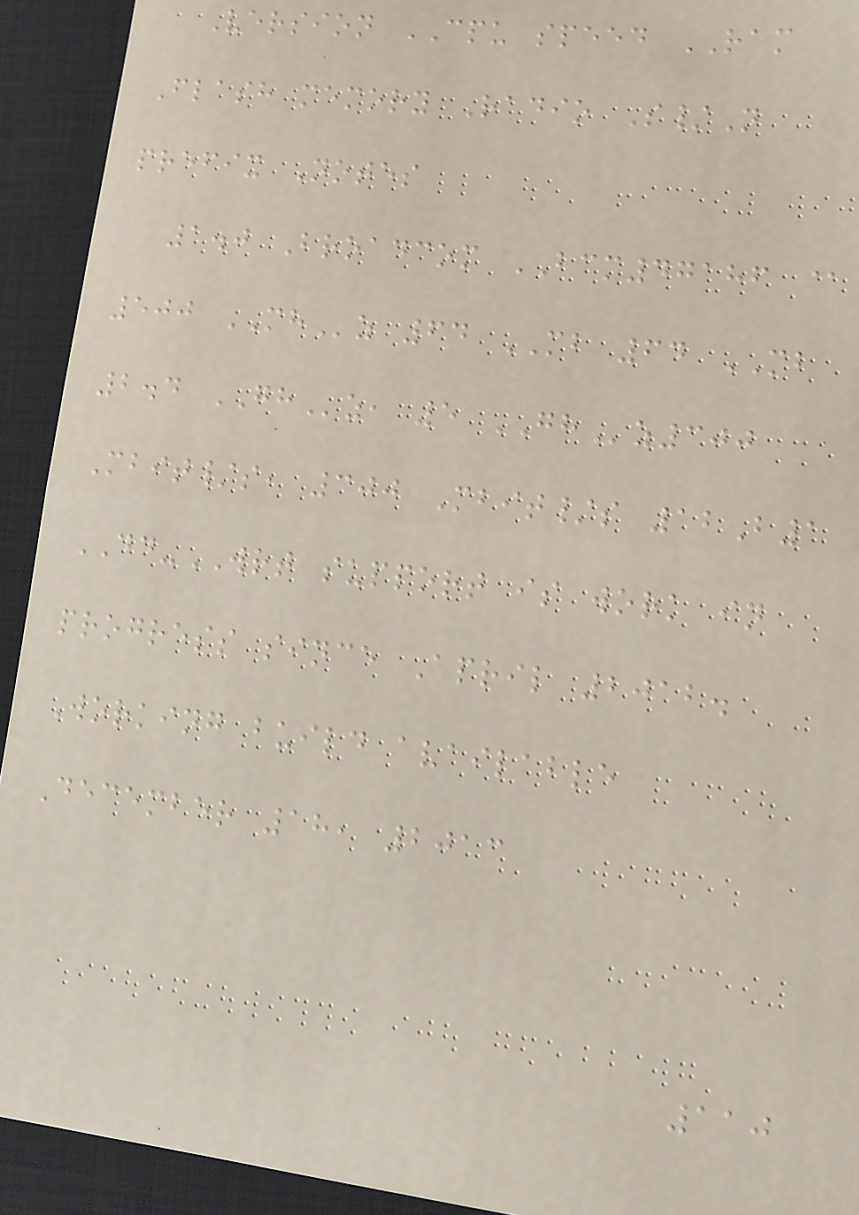Version CPU speed RAM
Flash memory Radio S/N
prefix Notes
1.0 Broadcom BCM47186 @
500 MHz 64 MB 64 MB
2.4 GHz, 5 GHz300
Mbit/s, 300 Mbit/s 12B1
DD-WRT support is work in
progress since April 2012.
Working build available
December 18, 2013
110
